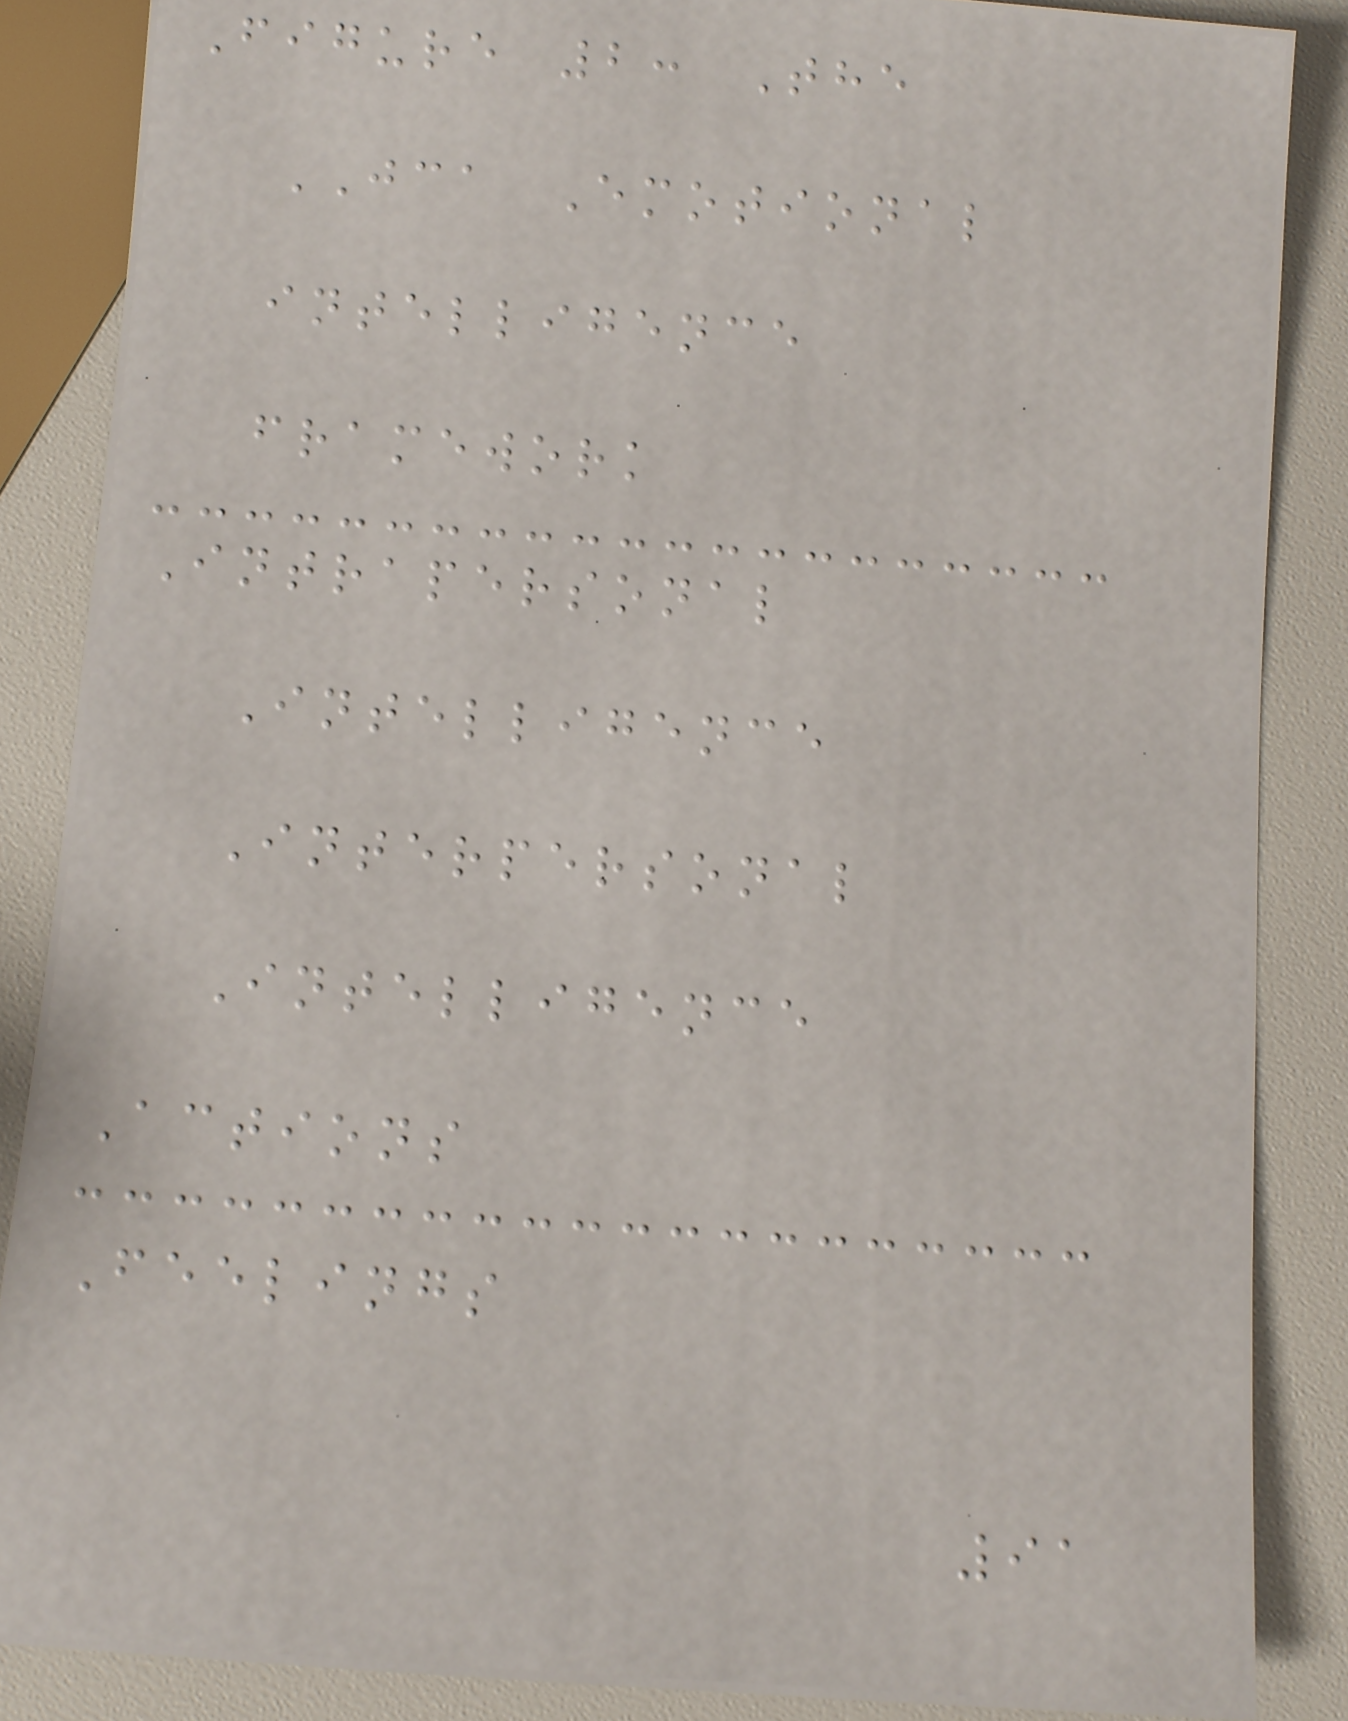Figure 2: The
JCA Emotional
intelligence
framework
Intrapersonal
Intelligence
Interpersonal
Intelligence
Actions
Feelings
91
